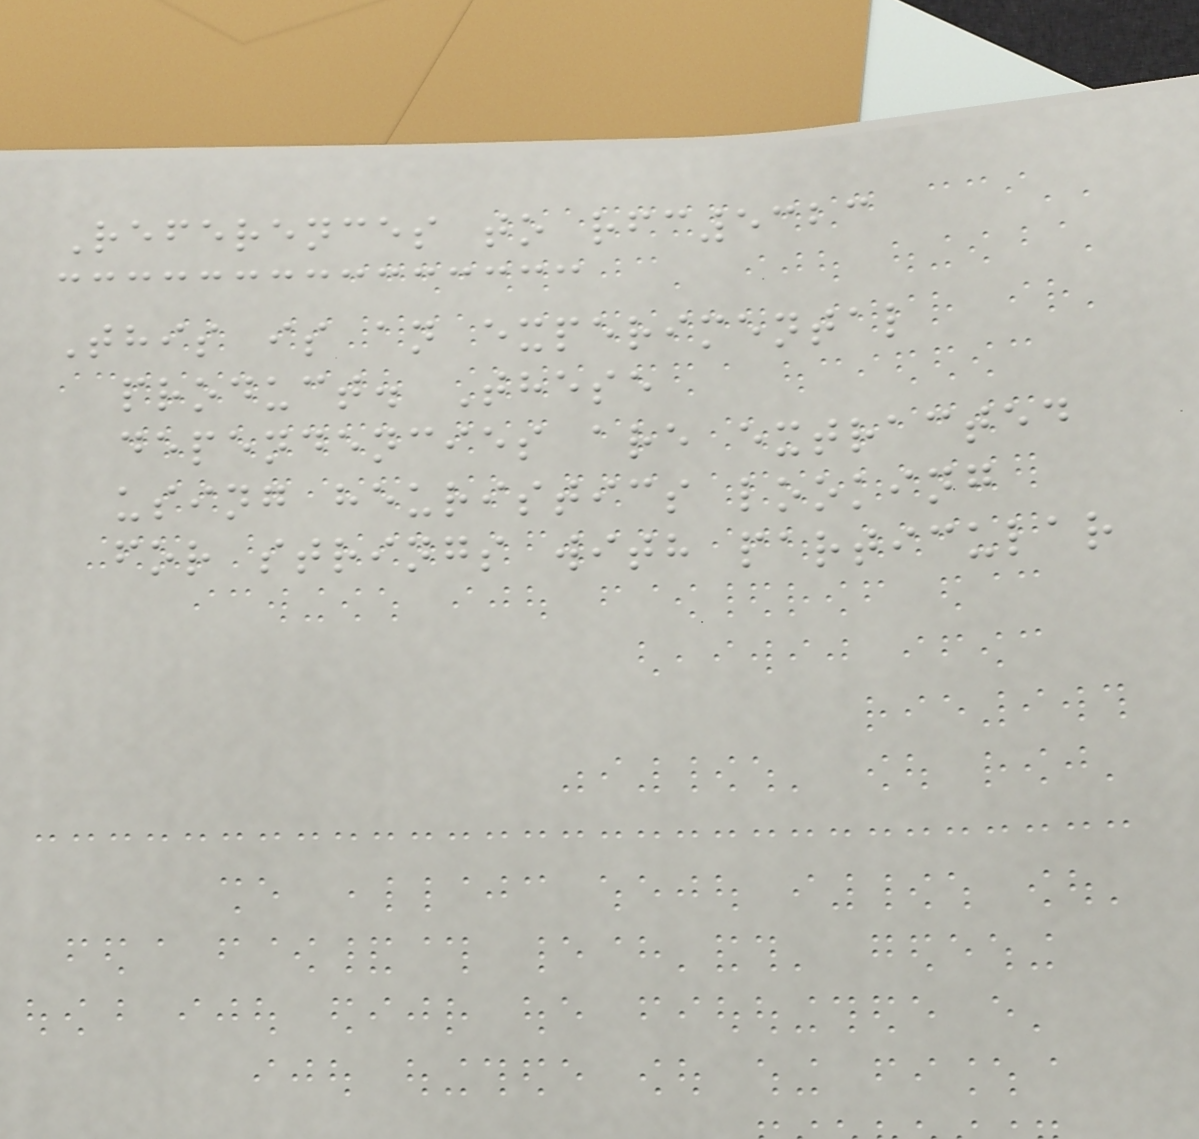References to rfc5323
This is an experimental
product. These
dependencies are extracted
using heuristics looking
for strings with particular
